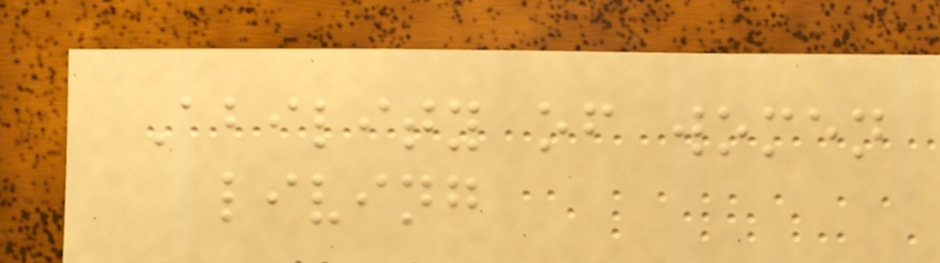Ability of women
living
